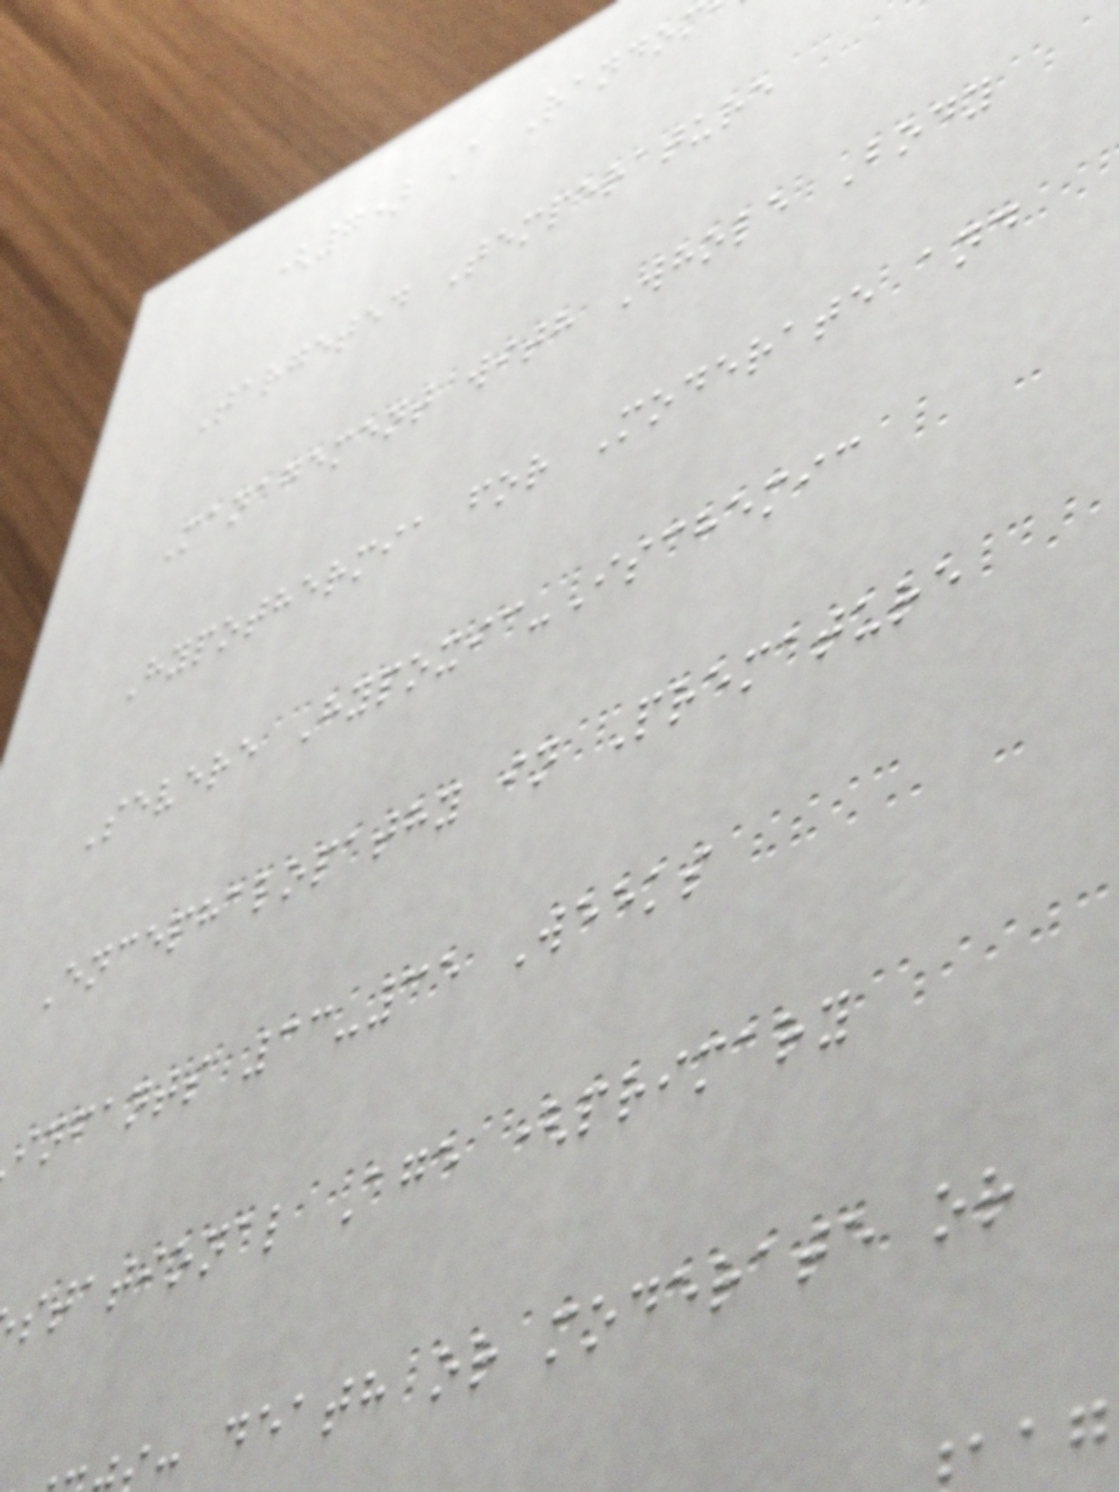(7) A Random
Targeted Temperature
Management with Whole Body
Hypothermia for Moderate and
Severe Hypoxic-Ischemic
Encephalopathy in Premature
infants 33-35 Weeks
stational Age (primary
: death or moderate or
